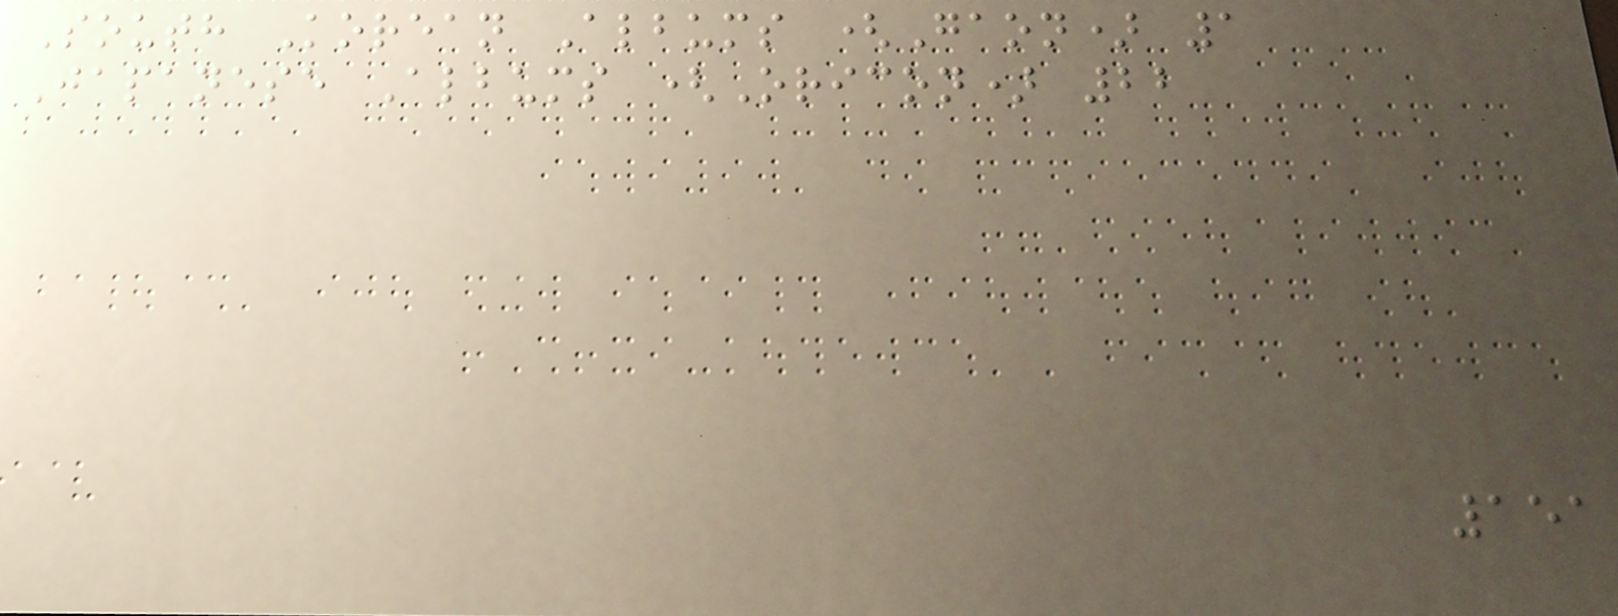South Korean Albums (Gaon) 1
Japanese Albums (Oricon) 22
151
